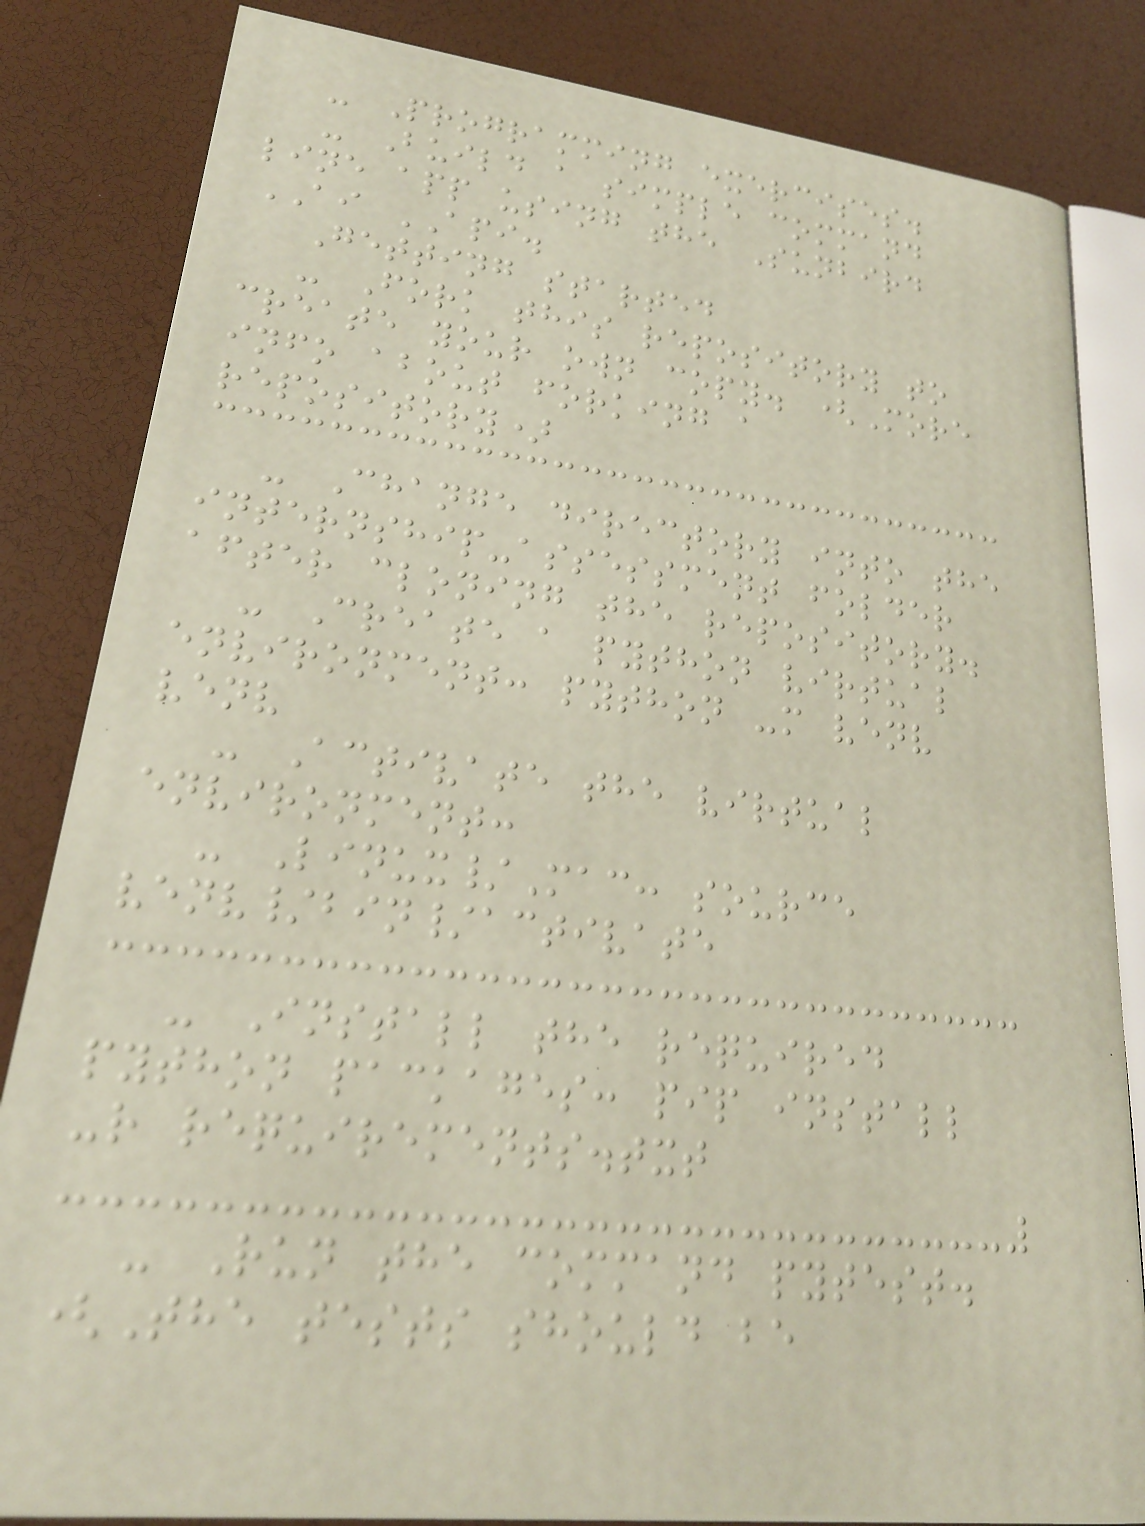- Programming exercises.
- Build a simple command
line app using the Sunbird
AI API.
Getting started
- Fork this repository to
create your own copy. (More
info about forking a
repository)
- Change directory into the
internship-assessment folder
after cloning the repository.
- Create a python virtual
environment: python -m venv
venv
- Activate the virtual
environment:
- Linux/Mac: source
venv/bin/activate
- Install the required
python packages: pip install
-r requirements.txt
- Run the command pytest.
(The tests should be
